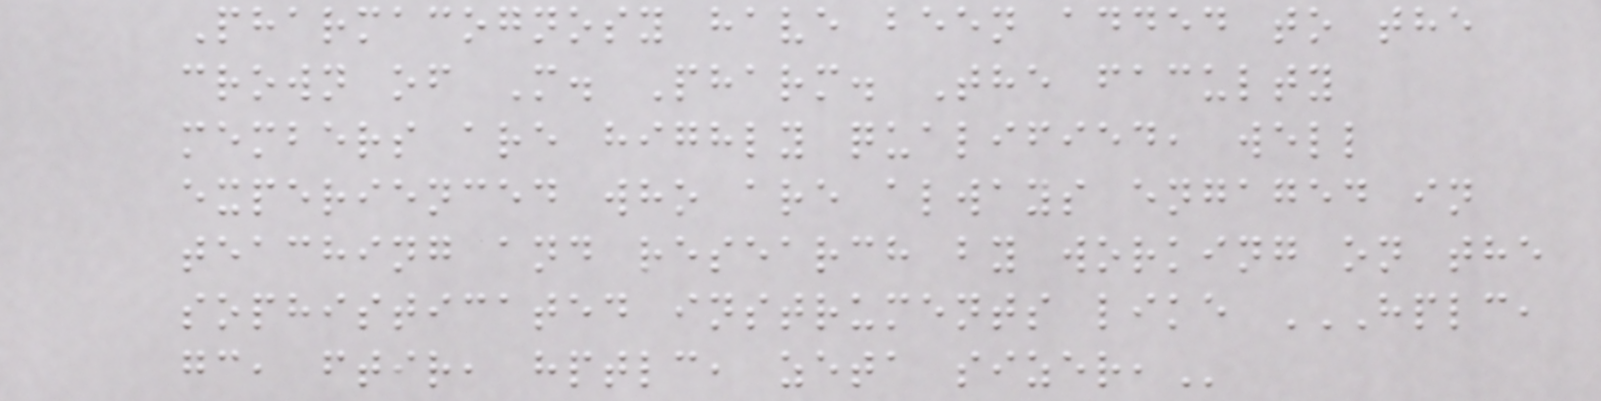Pharmacognosy have been added to the
crown of M. Pharm. The faculty
members are highly qualified, well
experienced who are always engaged in
teaching and research by working on the
sophisticated instruments like HPLC,
GC, FTIR, HPTLC, ZETA SIZER,
